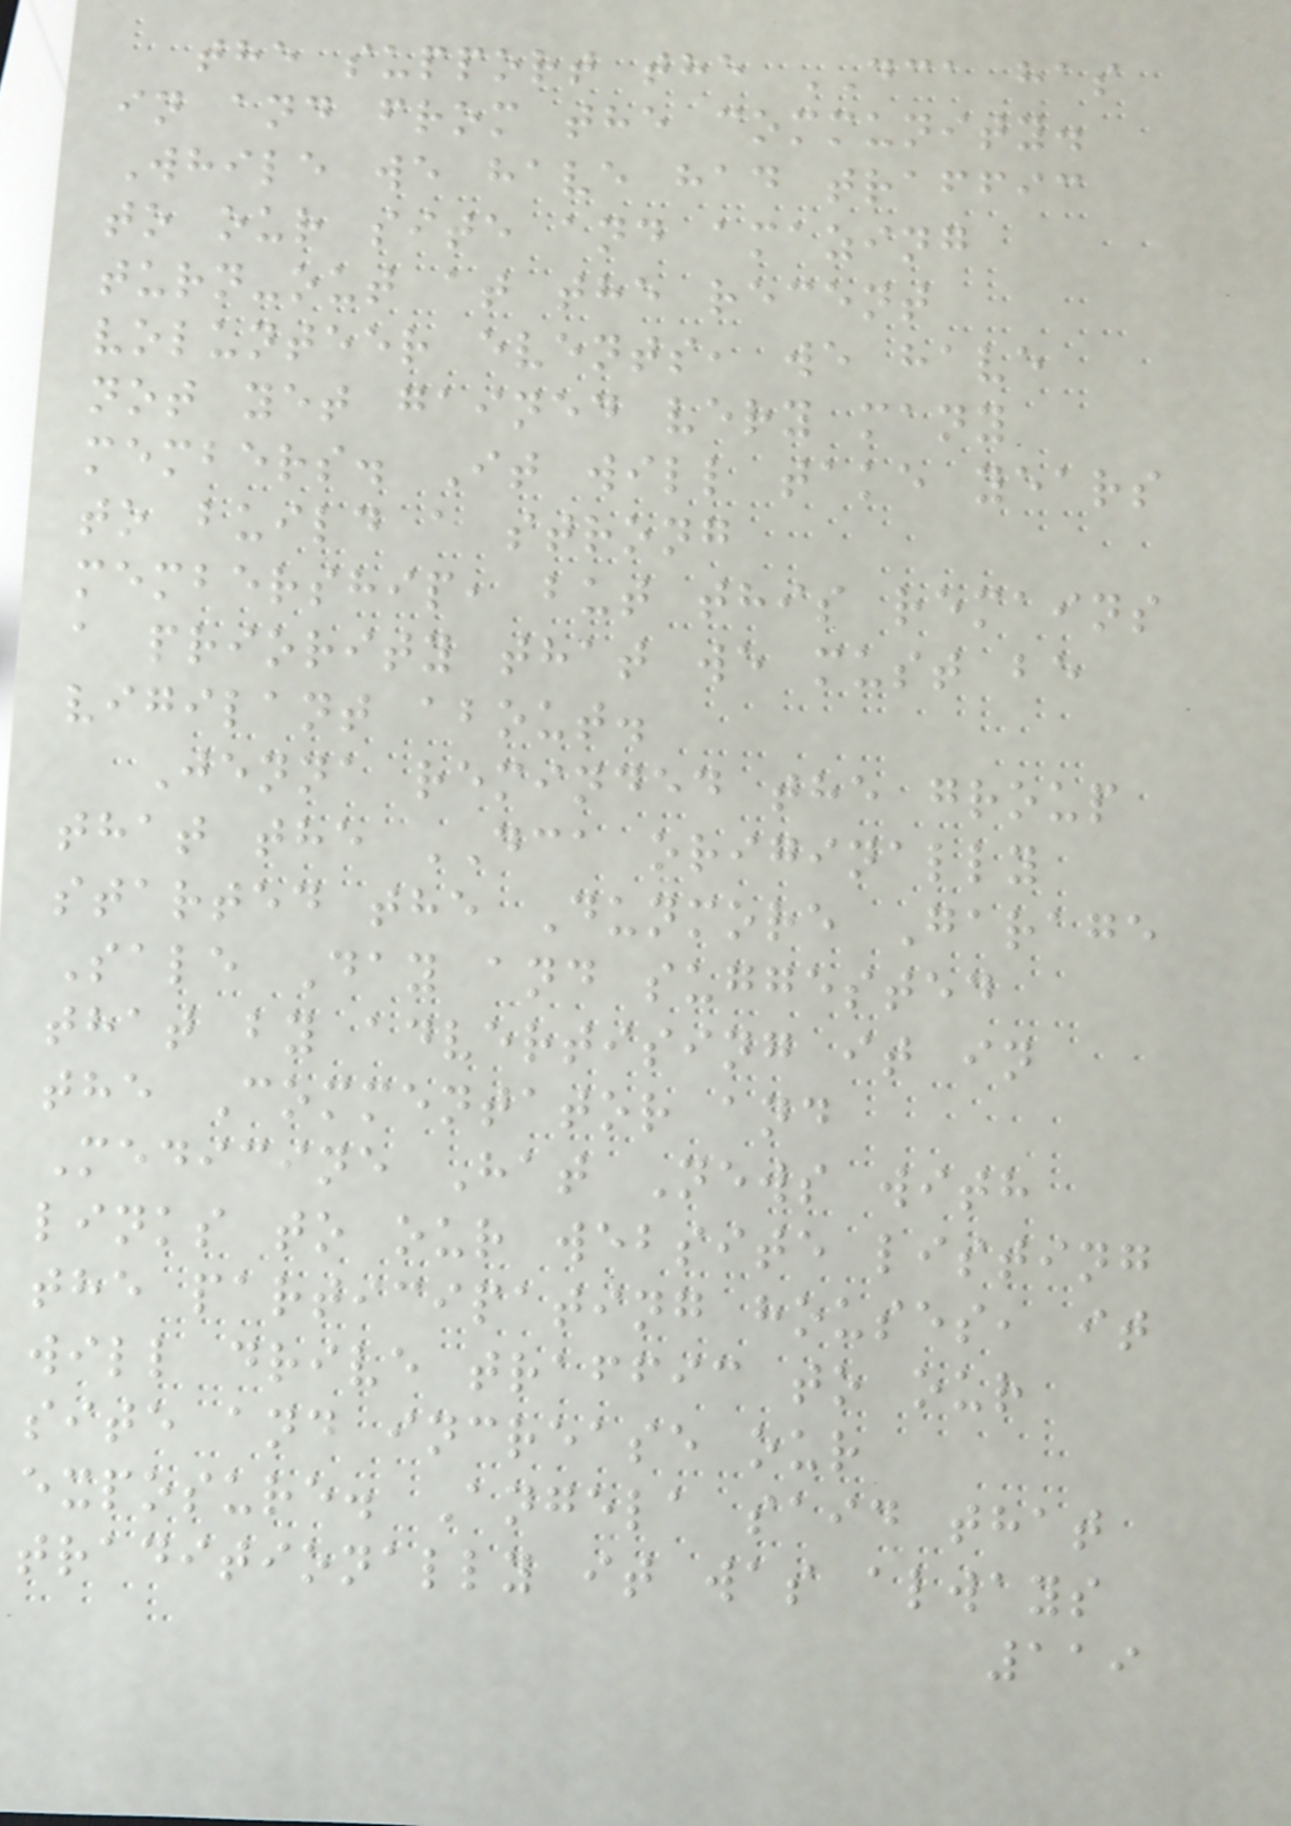the support the DCA has
in and from the community.
While we have had traffic
to our site and amazing
turn-out at the recent
volunteer events, we have
not yet gained very many
members. It will take years
to build a strong
membership, but this remains
a priority that we must be
vigilant about.
Jenna reminded the group
that the DCA originally
started the Dunmore Garage
Sale Day and suggested
that by advertising it in
the Commentator and
Medicine Hat News with
links to our website listing
the participating houses, it
will drive traffic to our
site and increase our
exposure. Angela said that
traditionally it was always
119
